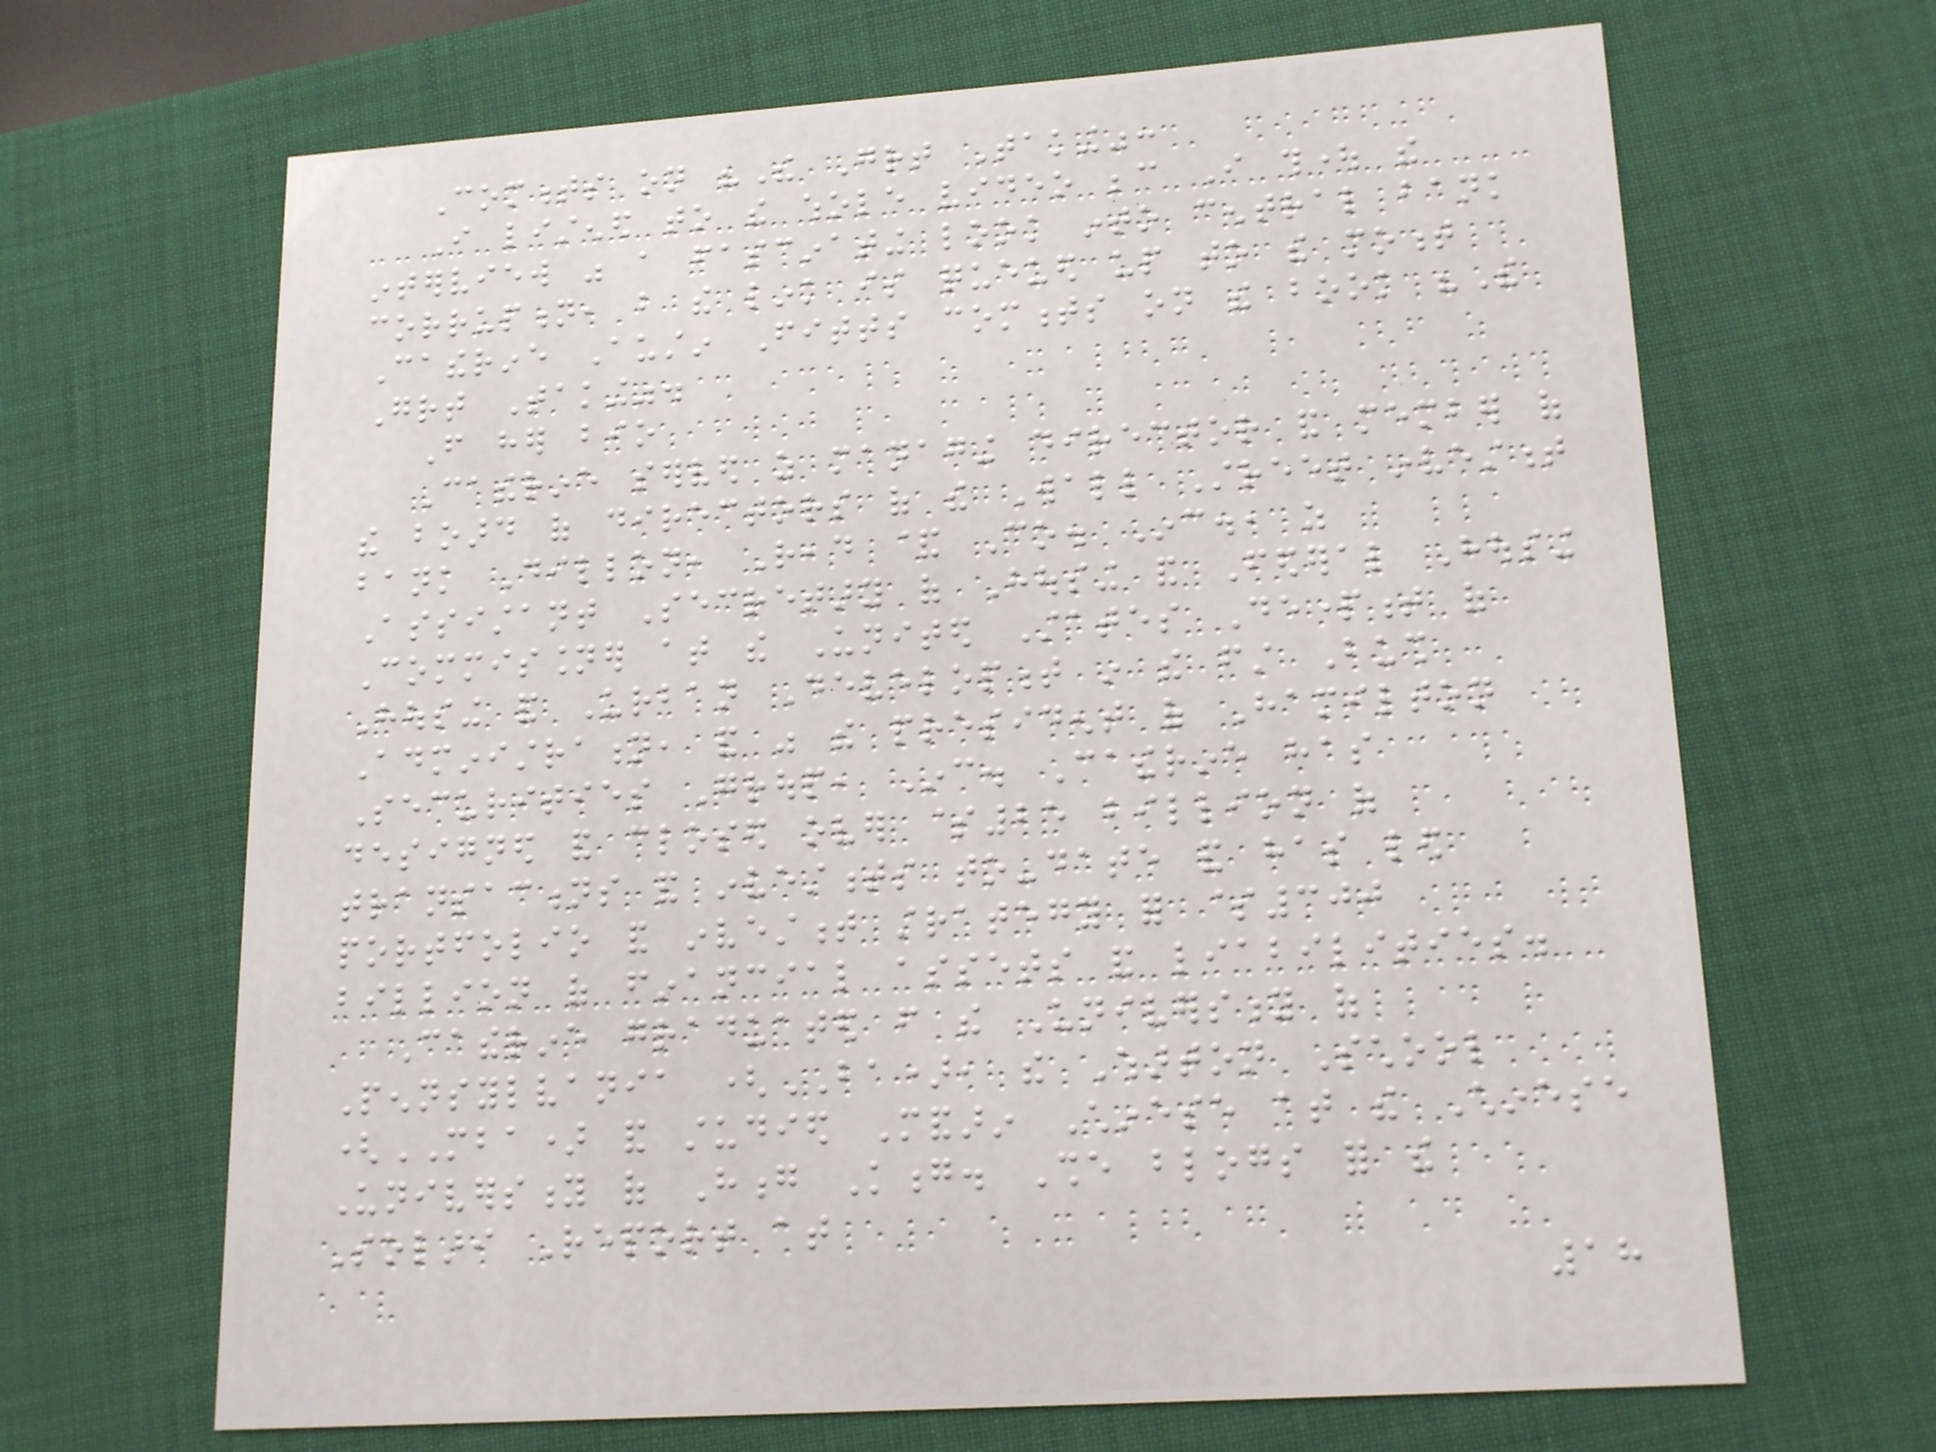Comments on "The Great Taking":
I listened to the whole video because I thought the
interview was a fascinating look into central bank
corruption, but the link is queued up to the moment
Catherine Austin Fitts comments on the book "The
Great Taking".
From her bio
Catherine served as managing director and member of
the board of directors of the Wall Street investment
bank Dillon, Read & Co. Inc., as
Assistant Secretary of Housing and Federal Housing
Commissioner at the United States Department of
Housing and Urban Development in the first Bush
Administration, and was the president of Hamilton
Securities Group, Inc. Catherine has
designed and closed over $25 billion of
transactions and investments to-date and has led
portfolio and investment strategy for $300
billion of financial assets and liabilities.
Catherine graduated from the University of
Pennsylvania (BA), the Wharton School
(MBA) and studied Mandarin Chinese at the Chinese
University of Hong Kong. She blogs for the
Solari Report at
18
